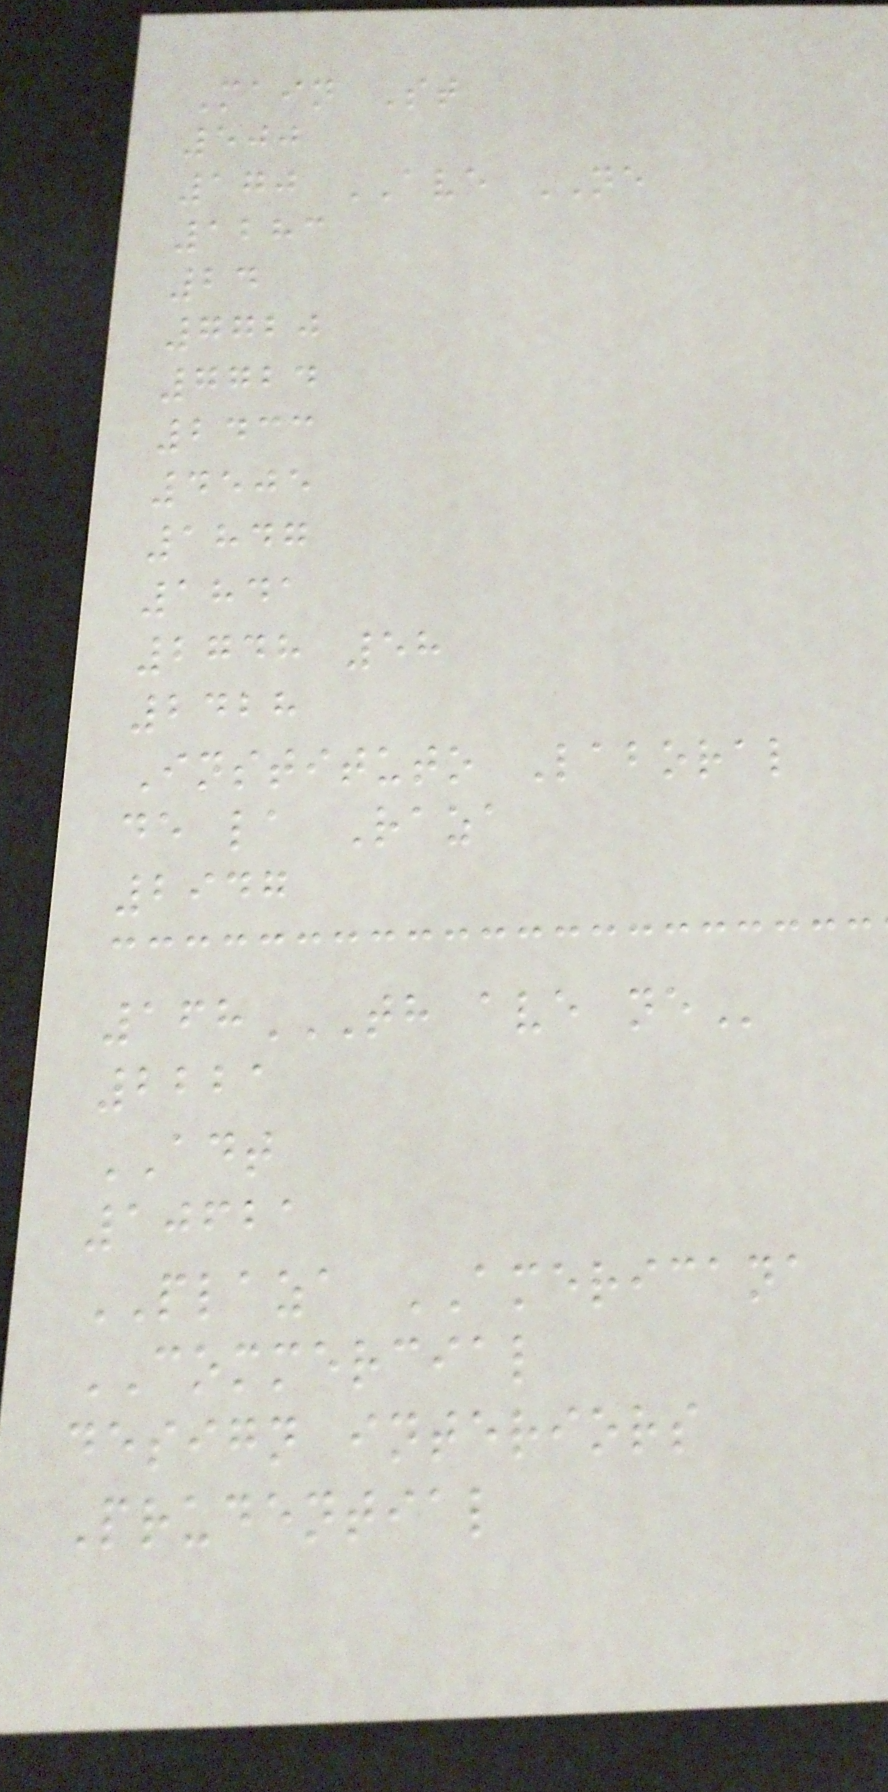Main St
500
170 AVE NE
1283
24
7720
7724
2433
4505
1847
1841
2748 58
2428
Instituto Laboral
de la Raza
2947
168TH AVE NE
2221
ADT
10621
PLAZA AMERICANA
COMMERCIAL
design interiors
Prudential
